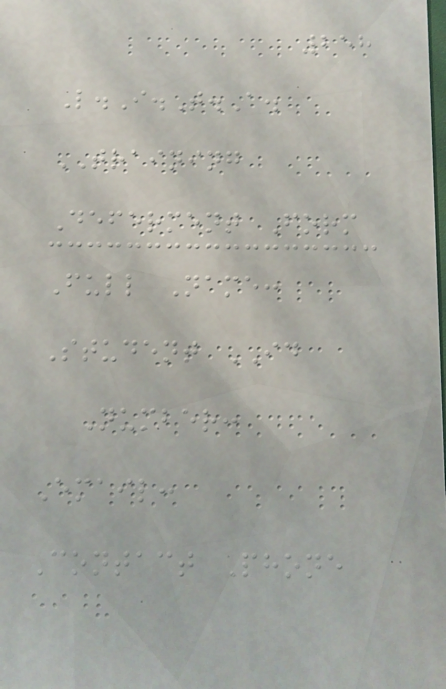258
L.I.T.A.
TRAINING
Deferment Form
Full Name:
Student ID
Number:
Email:
Contact Phone
